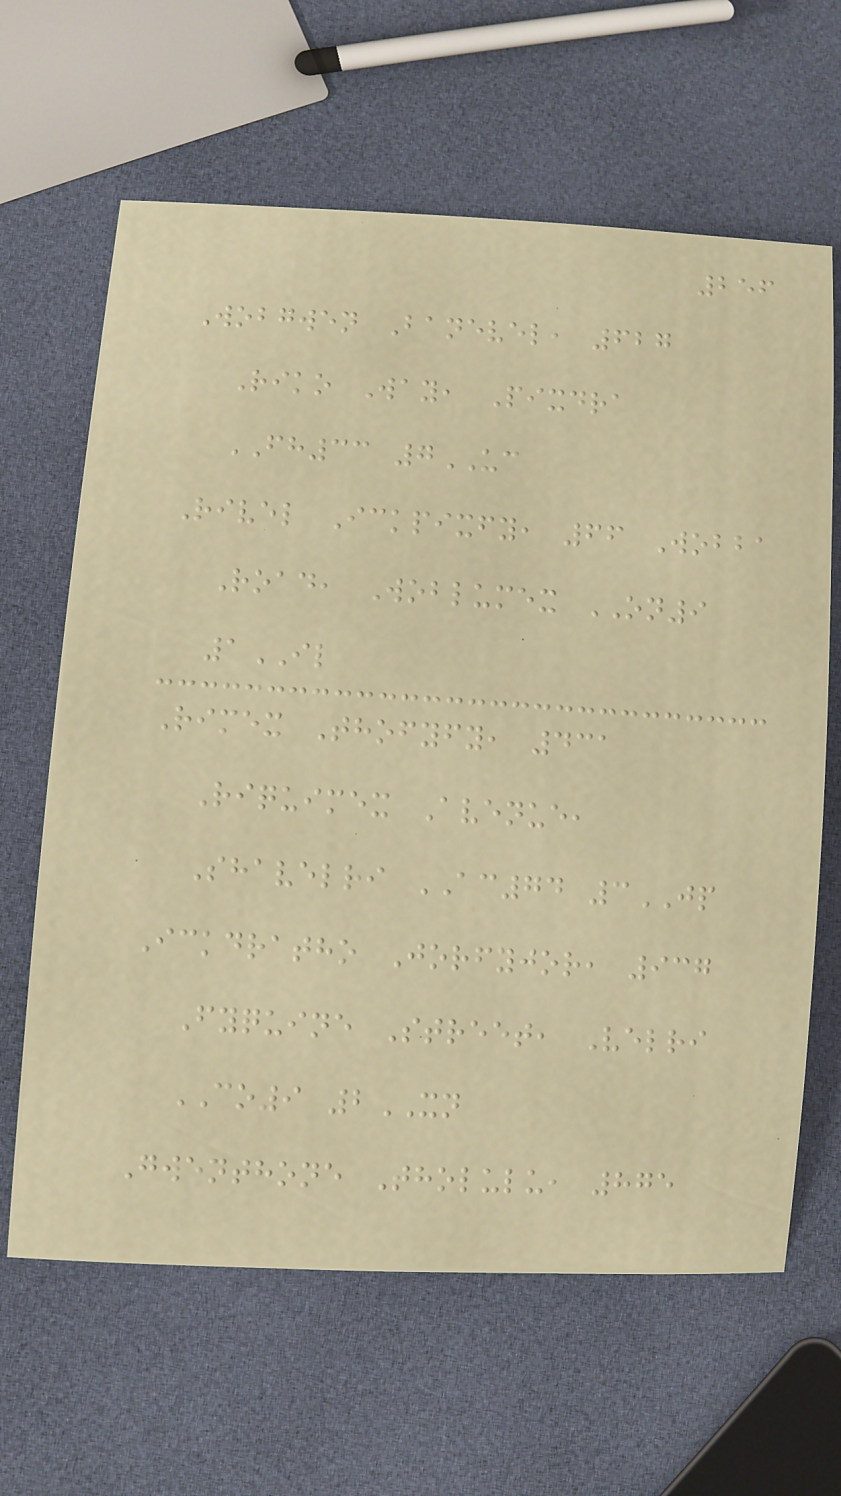256
Wobgwen Banevel, 627
Riko Way, Pixdra
FH33 7UC
Rivel Ickpixfy, 66 Wobba
Road, Woblumex ON9
1IL
Rimex Thofyfy, 431
Riquimex Avenue,
Shavelri AC74 3JP
Ickdratho Jorfyjor, 937
Fyquine Street, Velri
CO9 2XN
Gwenthone Tholulu, 875
